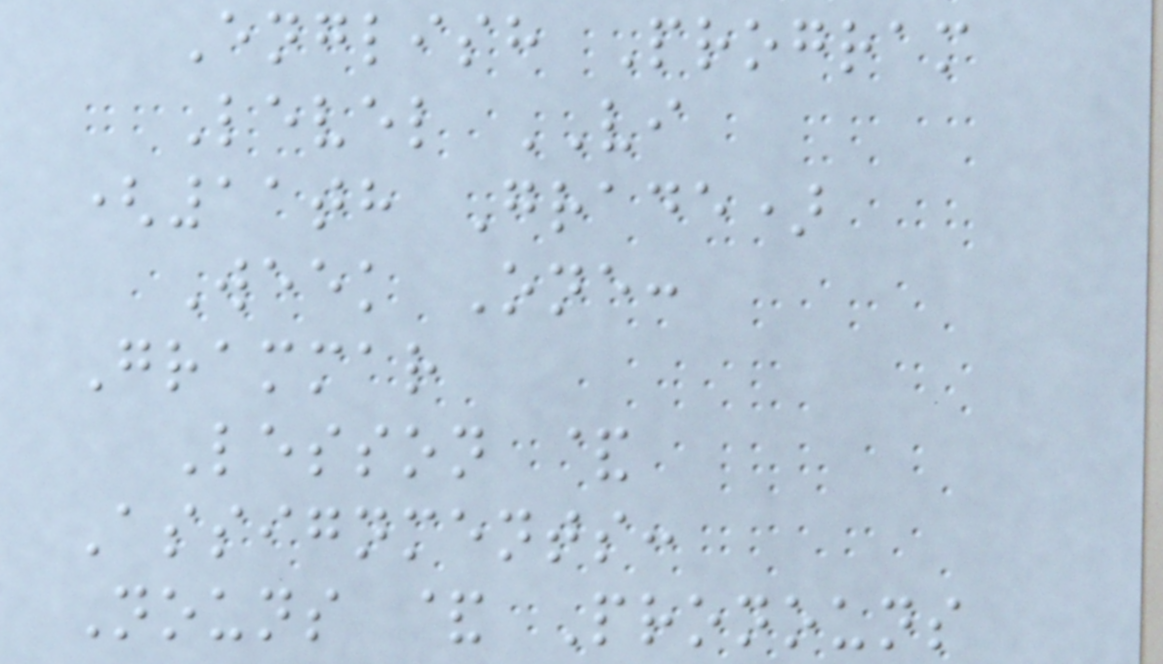English Program
Level VI
(11th Grade)
Week One:
Grammar
Lesson &
Assignments:
Nouns & Pronouns
